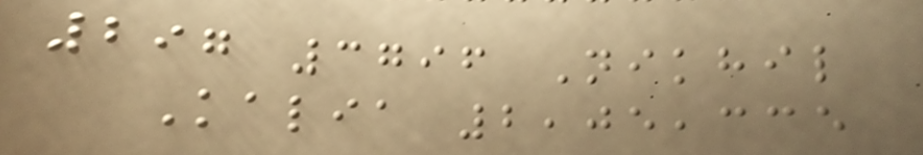297 3796 Nikhil
Kalia 2,05,335
